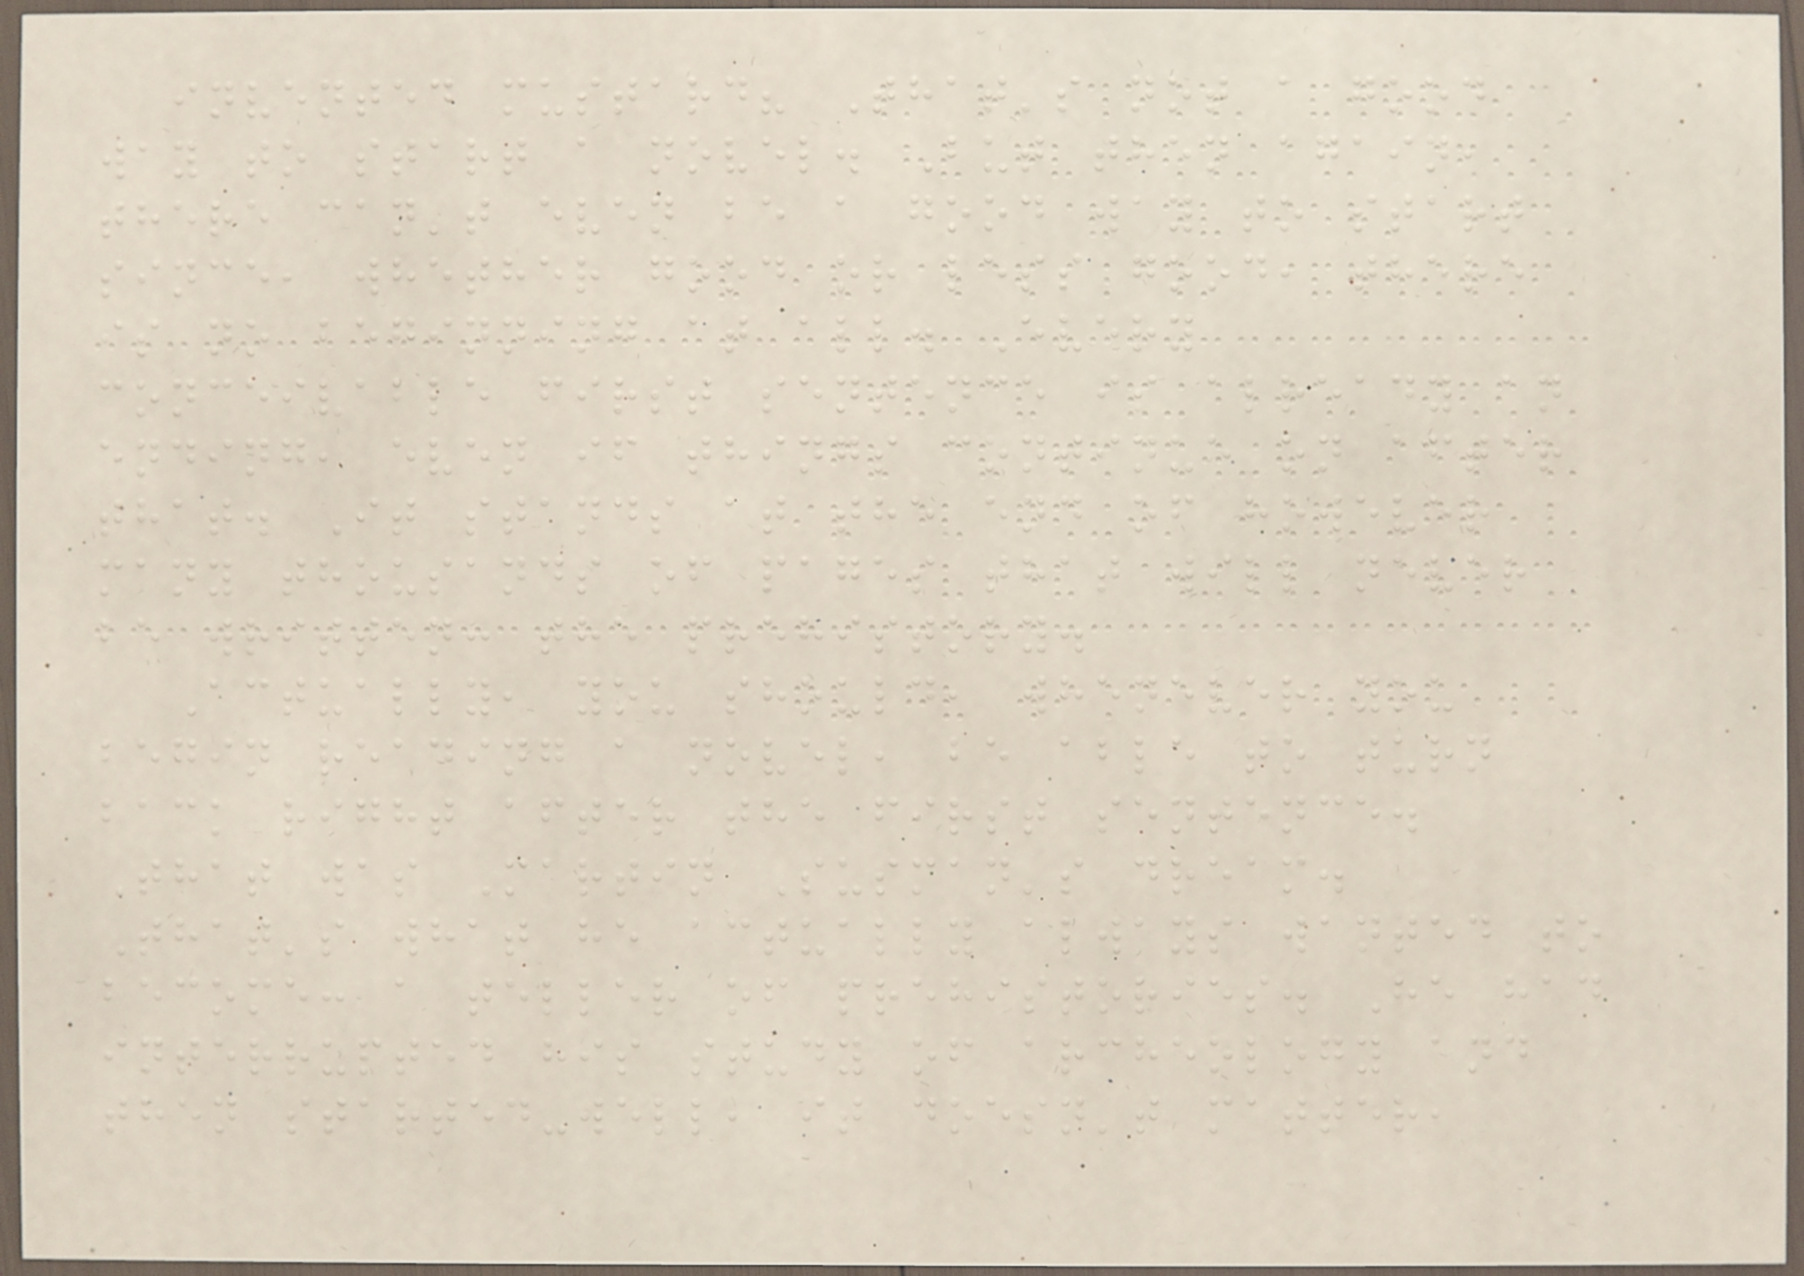invented mustard? That's not a good
way to start a novel. But then again,
there can't even be a good way to start
since, whether good or less good, there
is no beginning at all. Every
conceivable first sentence is already an
ending, even if things continue on after
that. It stands at the end of however
many thousands of pages that will never
be written: the prehistory.
Actually, you should, whenever you
begin reading a novel, be able to turn
back right after the first sentence.
That was Martin Susman's dream.
That's what he actually always wanted to
become: a teller of prehistories. He had
interrupted his study of archeology and
then started-well, it doesn't matter,
